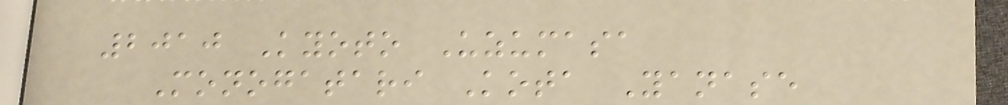2010 Kyoto Uzumasa
Monogatari Kota Yanase
